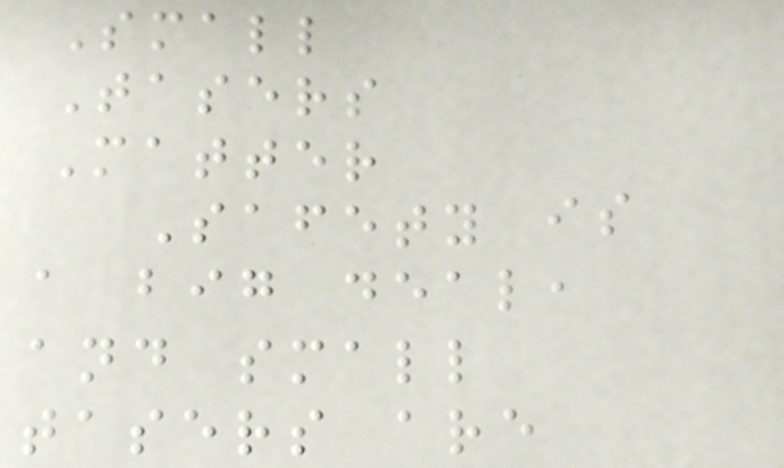Small
Tasers
Matter
Safety is
a big deal,
and small
tasers are
